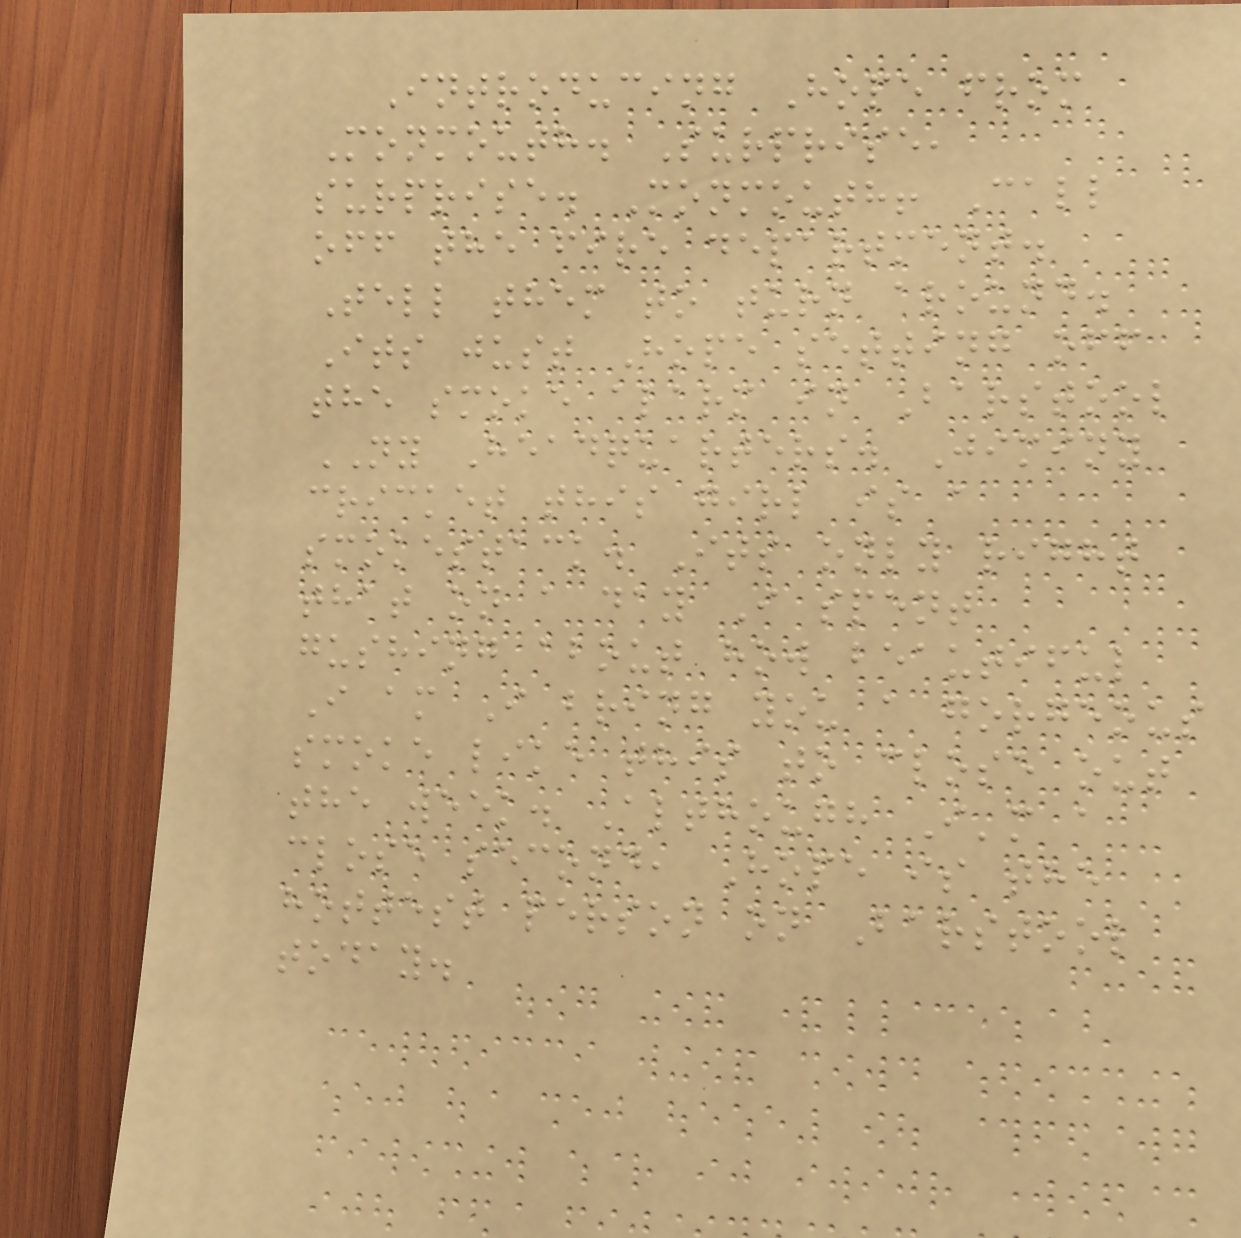Introducing Hope from
Monmouth. Surprise,
surprise. Monmouth! Call
off the fire department.
Tell them to turn around.
Its just Hope setting off
the smoke alarm in Barstool
NY Headquarters. Jiminy
cricket this girl is a
smokestack. Its only right
that on a day I spent
gushing about how beautiful
I am I bring you a gorgeous
smoke like this to close out
the week. Although I'm a
close second, Hope is the
hottest person on Barstool
today.
